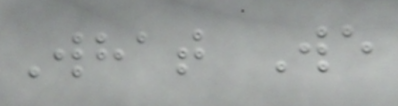What We
